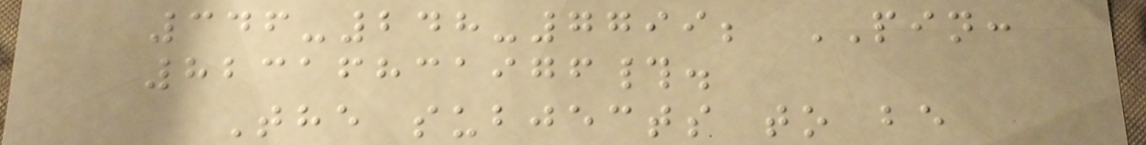346-248-7799; PIN:
82316831976#.
The subjects to be
